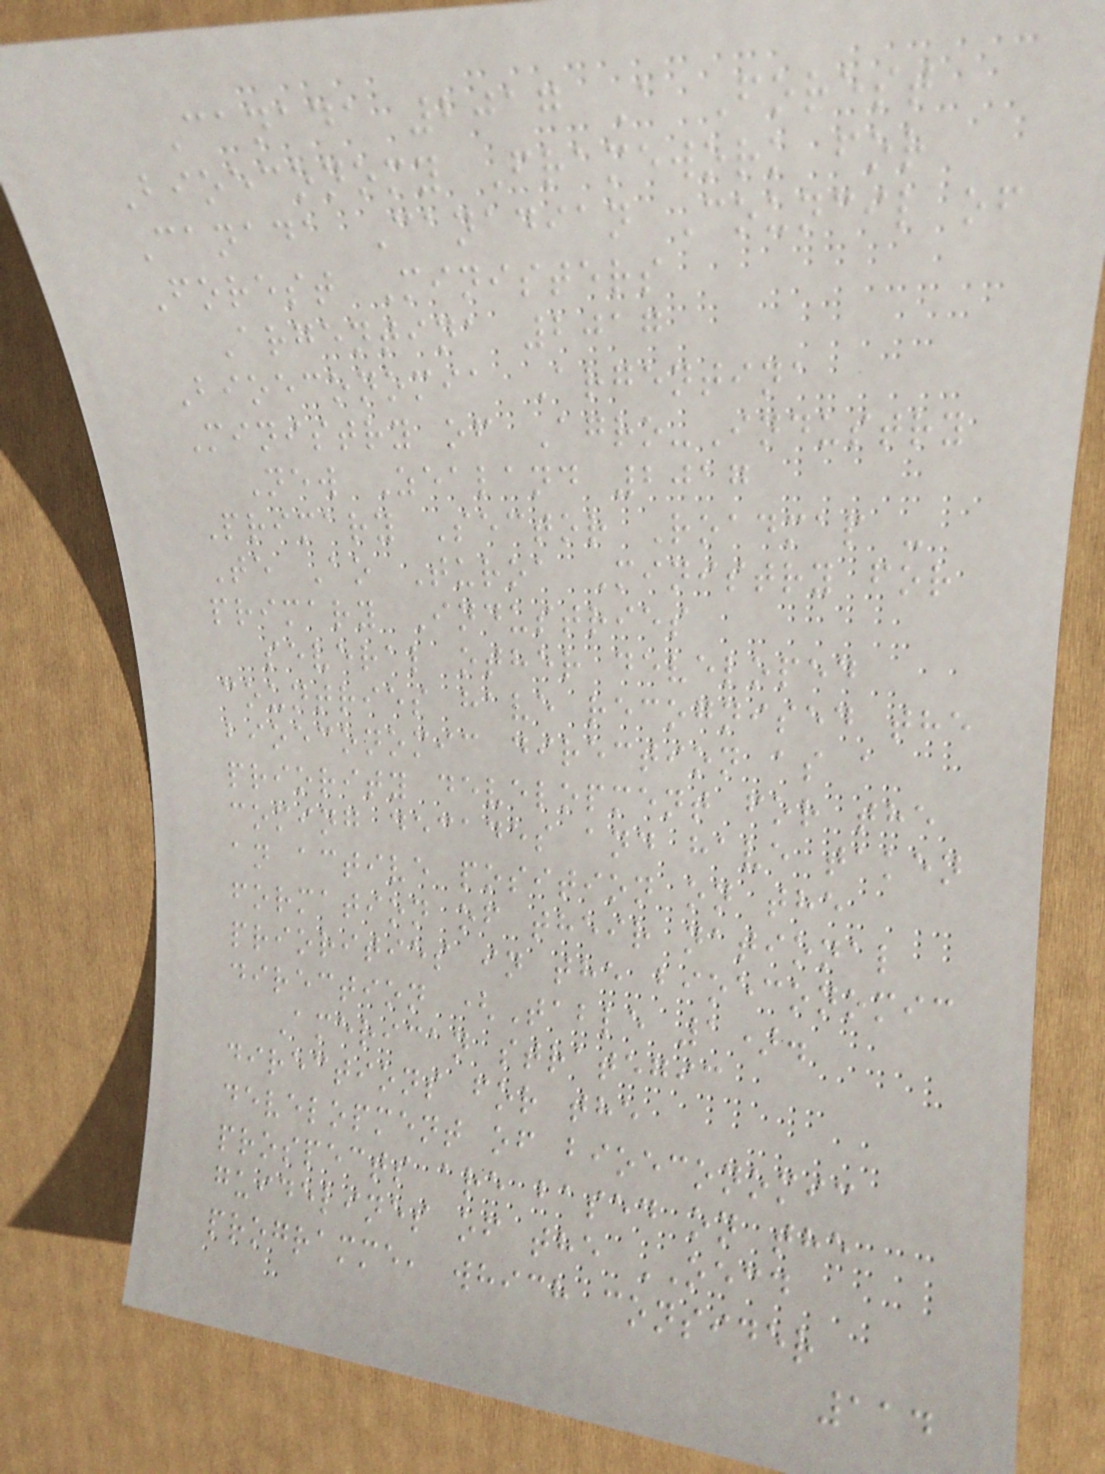Canada 2017 A Forest
Bioeconomy Framework for
Canada Canadian Council of
Forest Ministers
Argentina 2017
Bioeconomia Argentina
Ministry of Agro-Industry
New Zealand 2017
Primary Sector Roadmap -
Te Ao Turoa Ministry for
primary Industries
several other developed
countries have recognised the
bioeconomic direction as a
priority development for the
coming decades and have taken
an active position on the
formation of their national
priorities in the bioeconomic
direction (Table 1).
American strategic
directions for the
development of bioeconomic
prospects are based on the
guidelines of the OECD
programme, which consider
114
